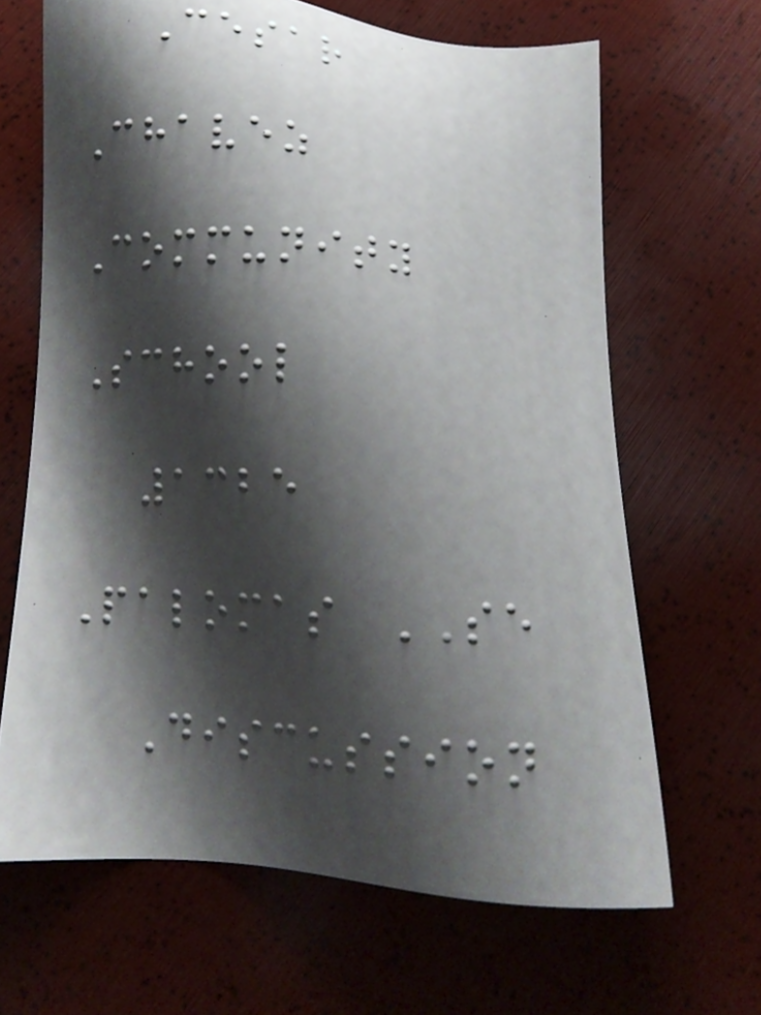Cesar
Chavez
Community
School
1325
Palomas SE
Discussion
